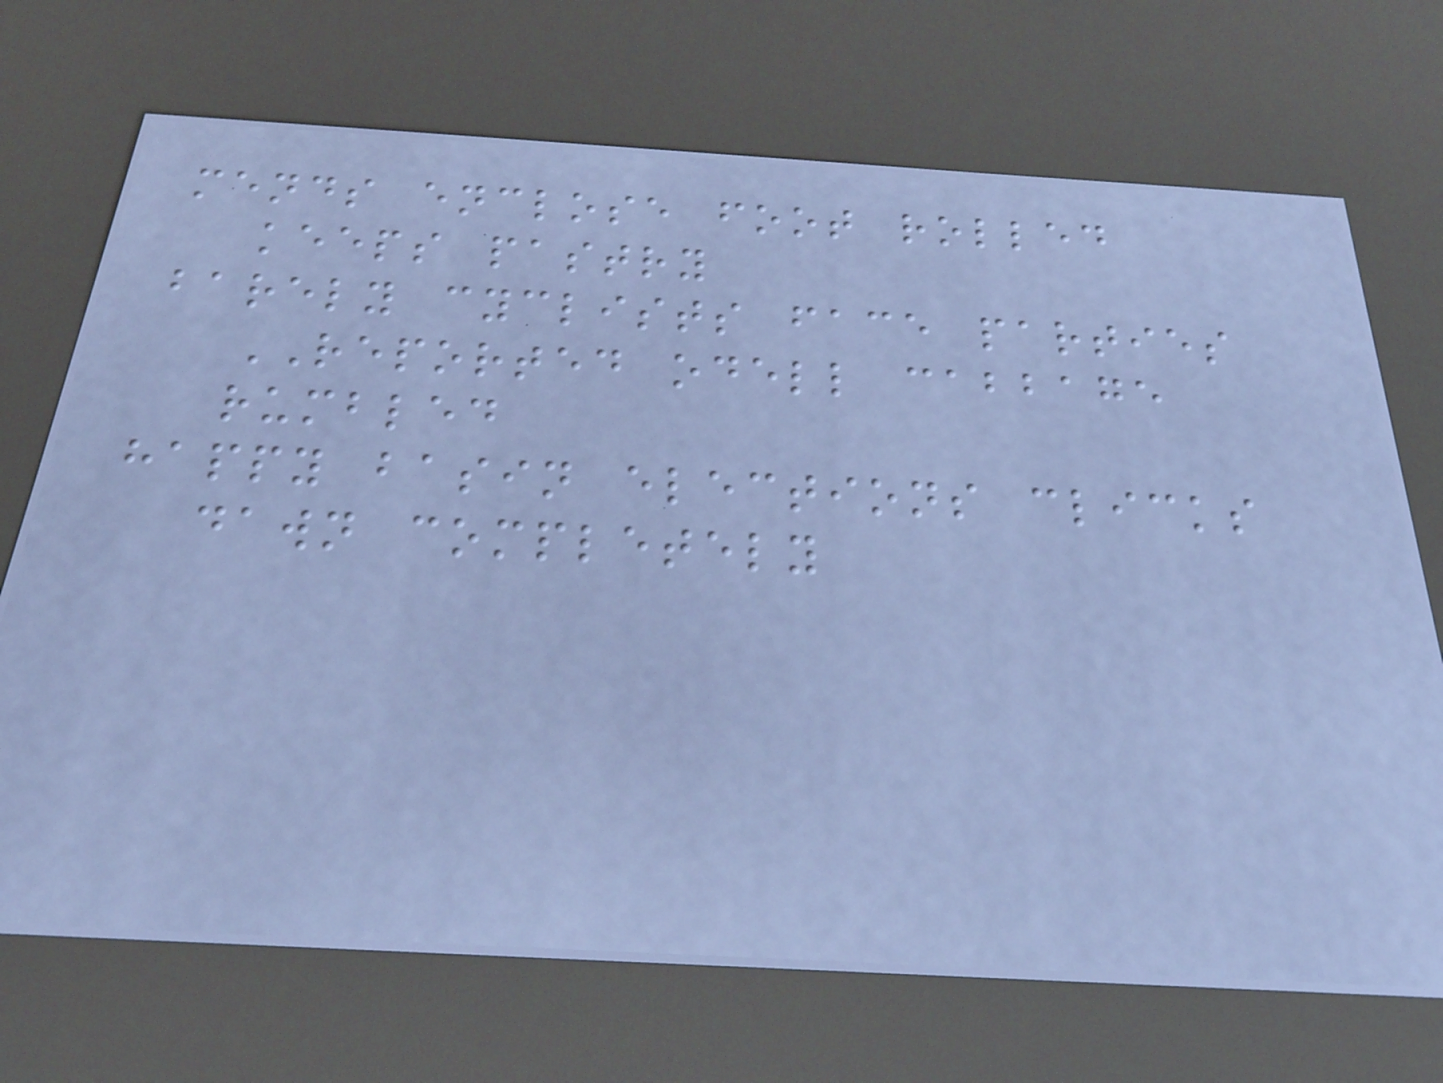mends enclose foot rolled
keeps pastry
barely cyclists face parties
REPORTED odell cabbage
rumbled
happy basin elections clicks
dawn completely
